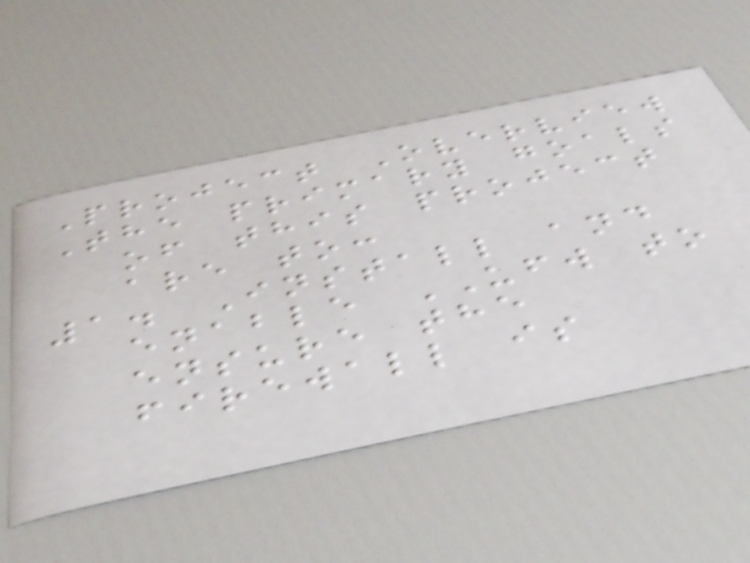Project Overview
The primary goals
of this project
are to:
1. Install and
enable UFW to
ensure the
firewall is
